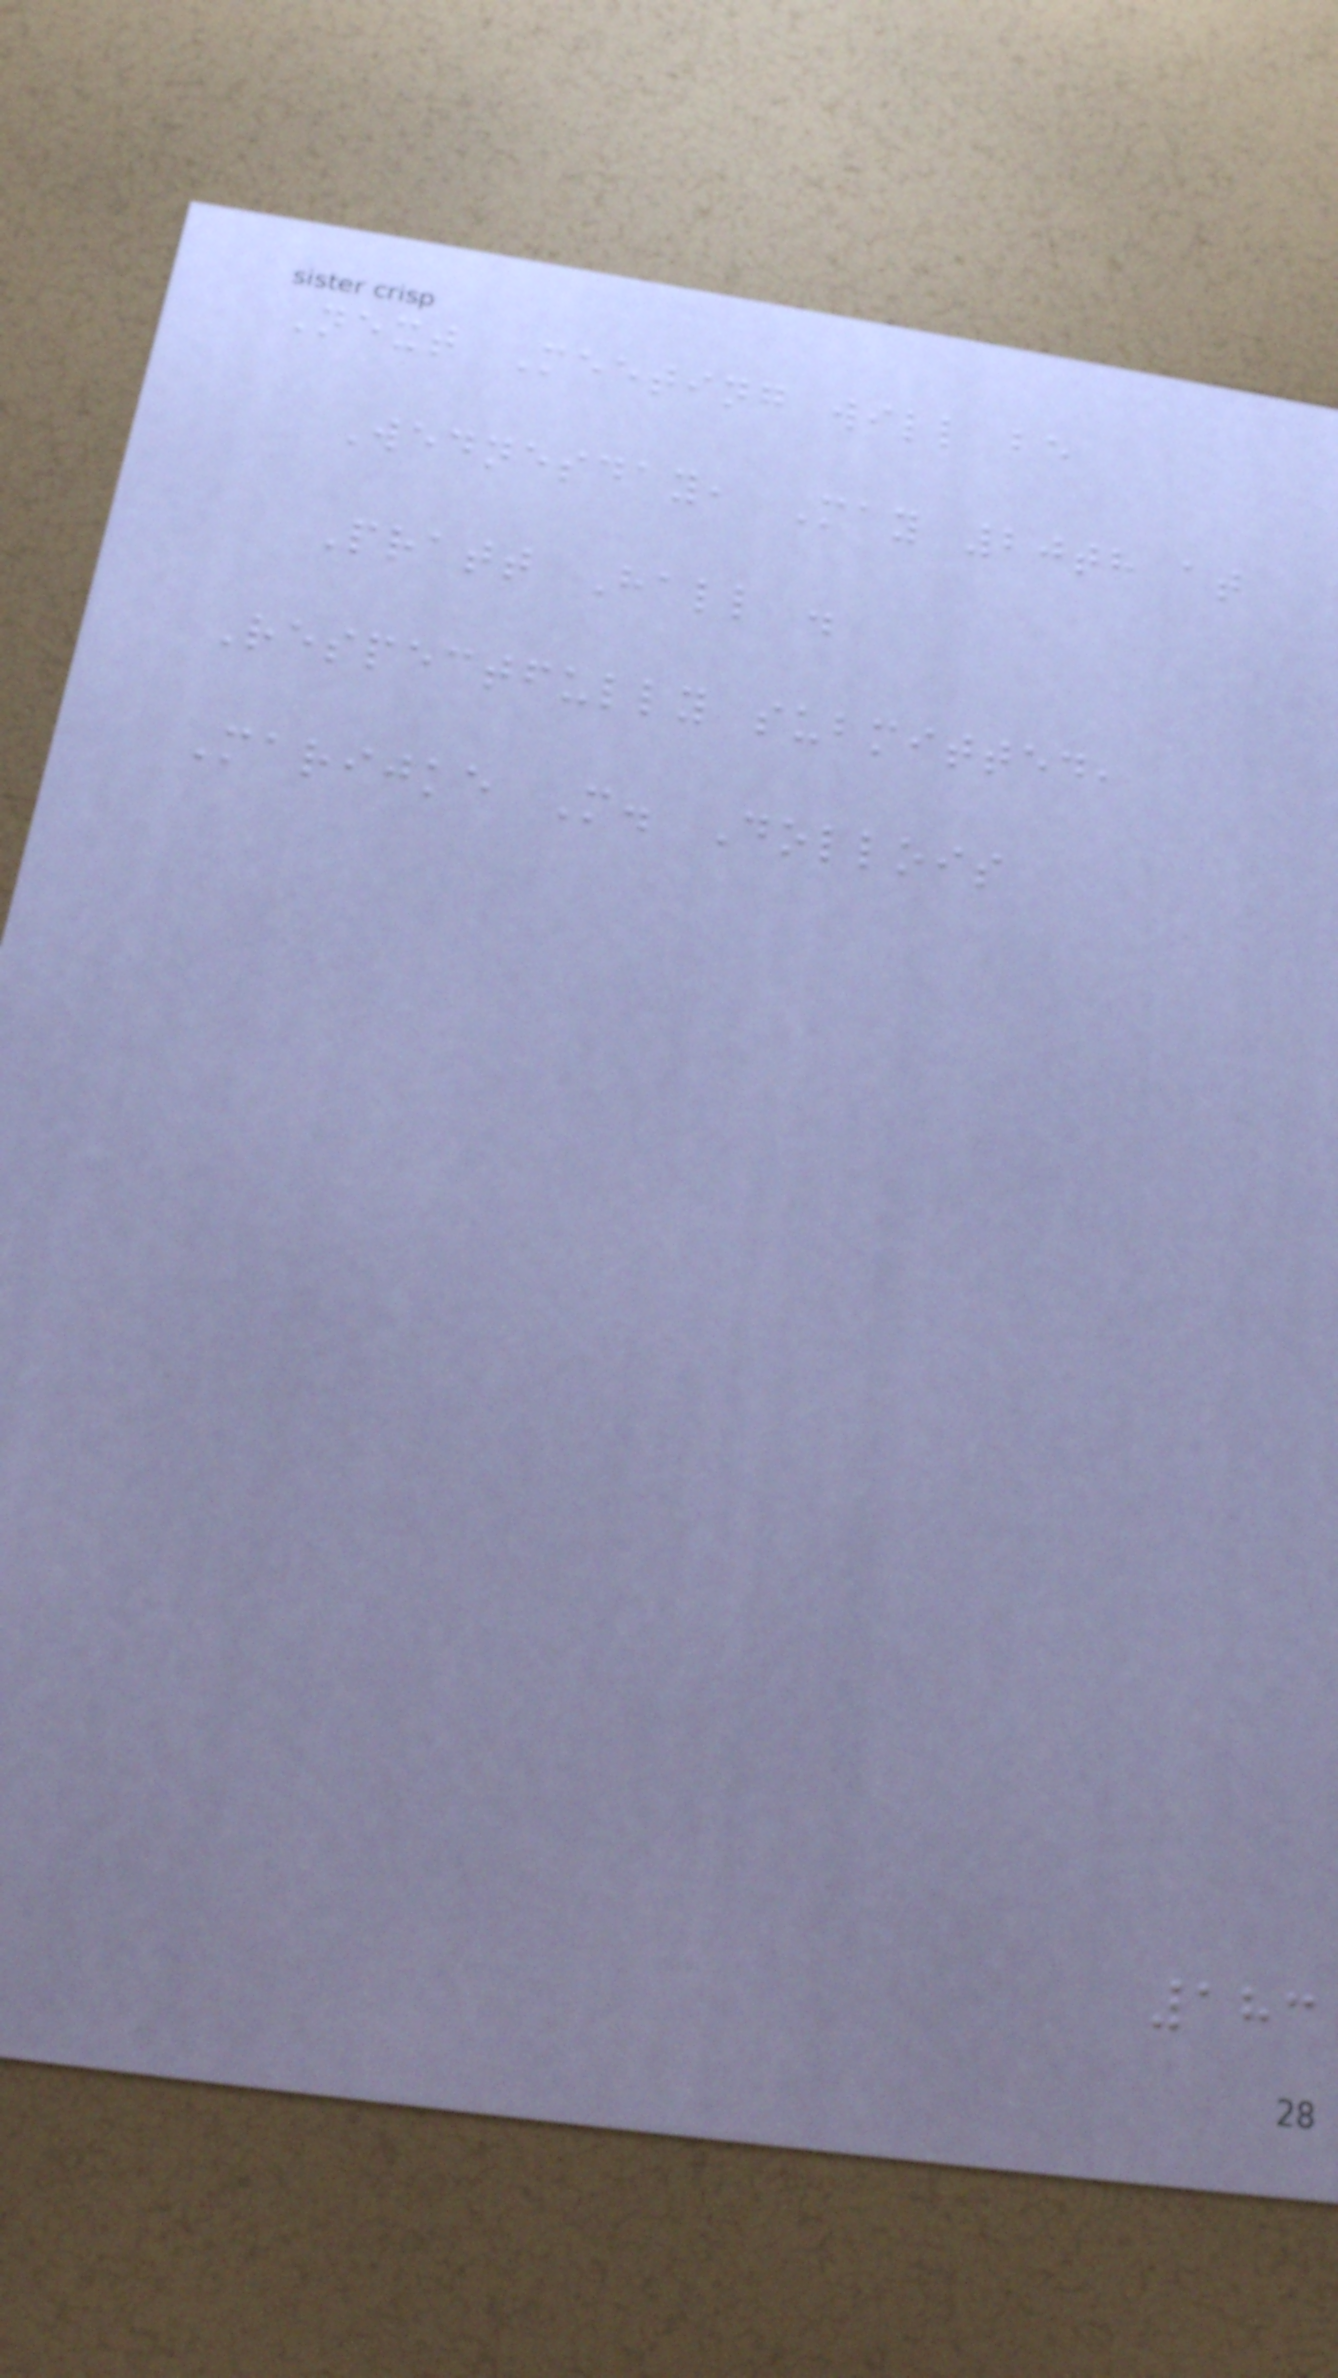Next Meeting will be
Wednesday, May 20th at
Pratt Hall .
Respectfully submitted,
Marijke M. Dollois
183
